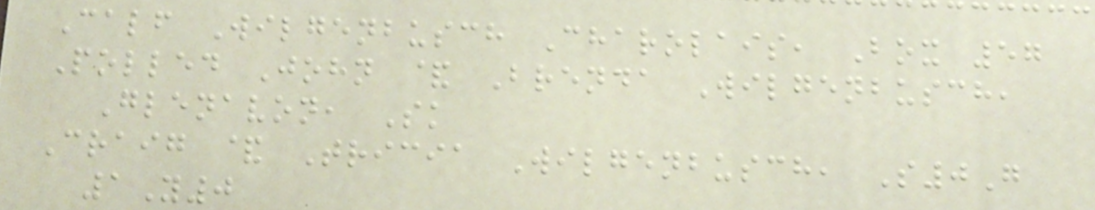Calf Wilgenbusch Charolais, Box 57
Polled John & Brenda Wilgenbusch,
Glenavon, Sk
Craig & Tricia Wilgenbusch, S0G
1Y0
